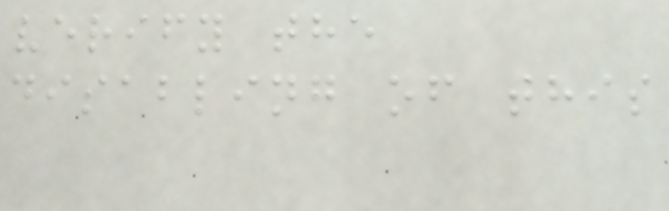verify the
disabling of this
